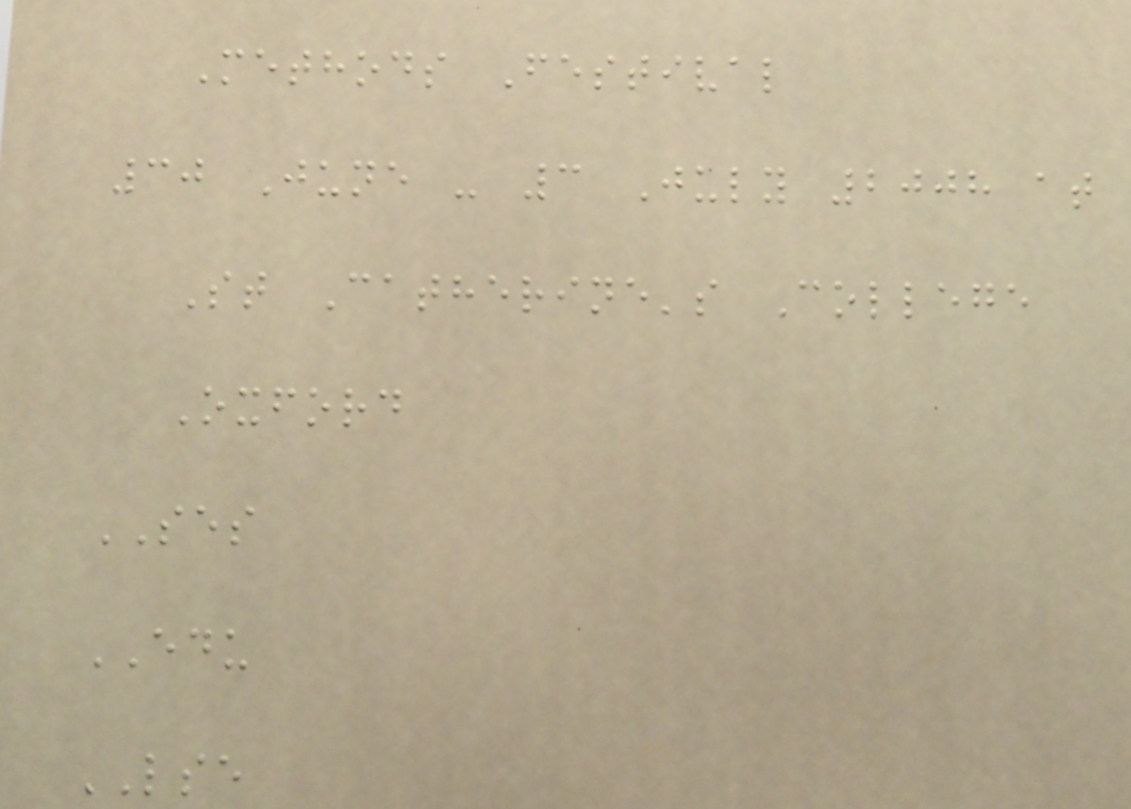Methods Festival
30 June - 3 July 2008 at
St Catherine's College
Oxford
SES
EDU
LSE
